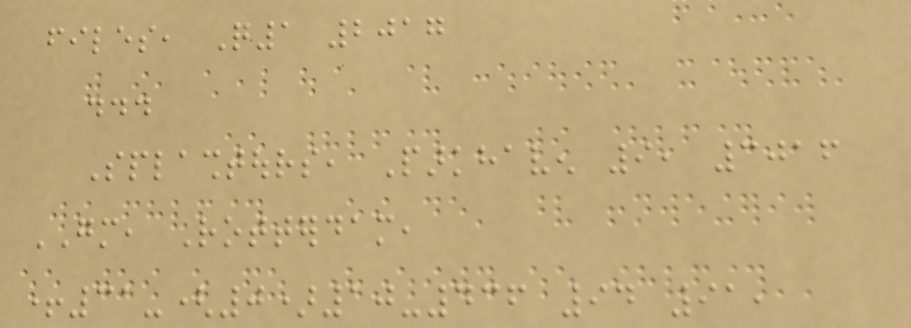files, Q1 2017
...
Splashtours, Parkhaven 9, 3016
GM, Rotterdam,
+31-(0)10-436 94 91,
